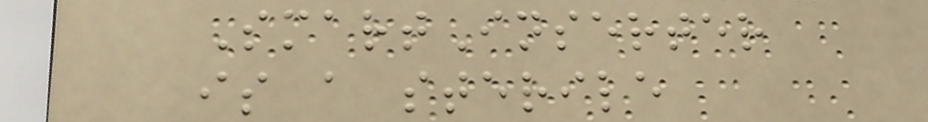SmartInserter
is a sterile
